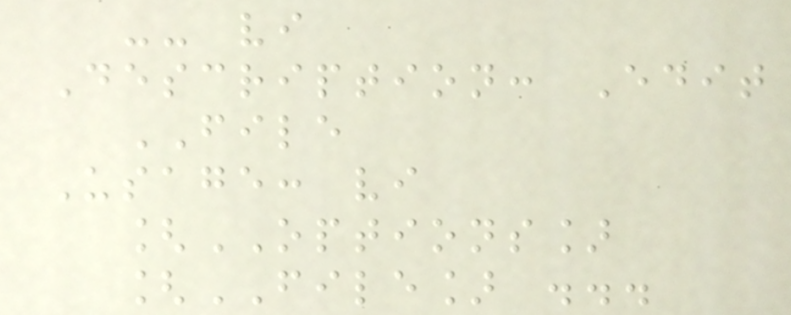-- vi
Description: Edit
FILE
Usage: vi
[OPTIONS]
[FILE] ...
